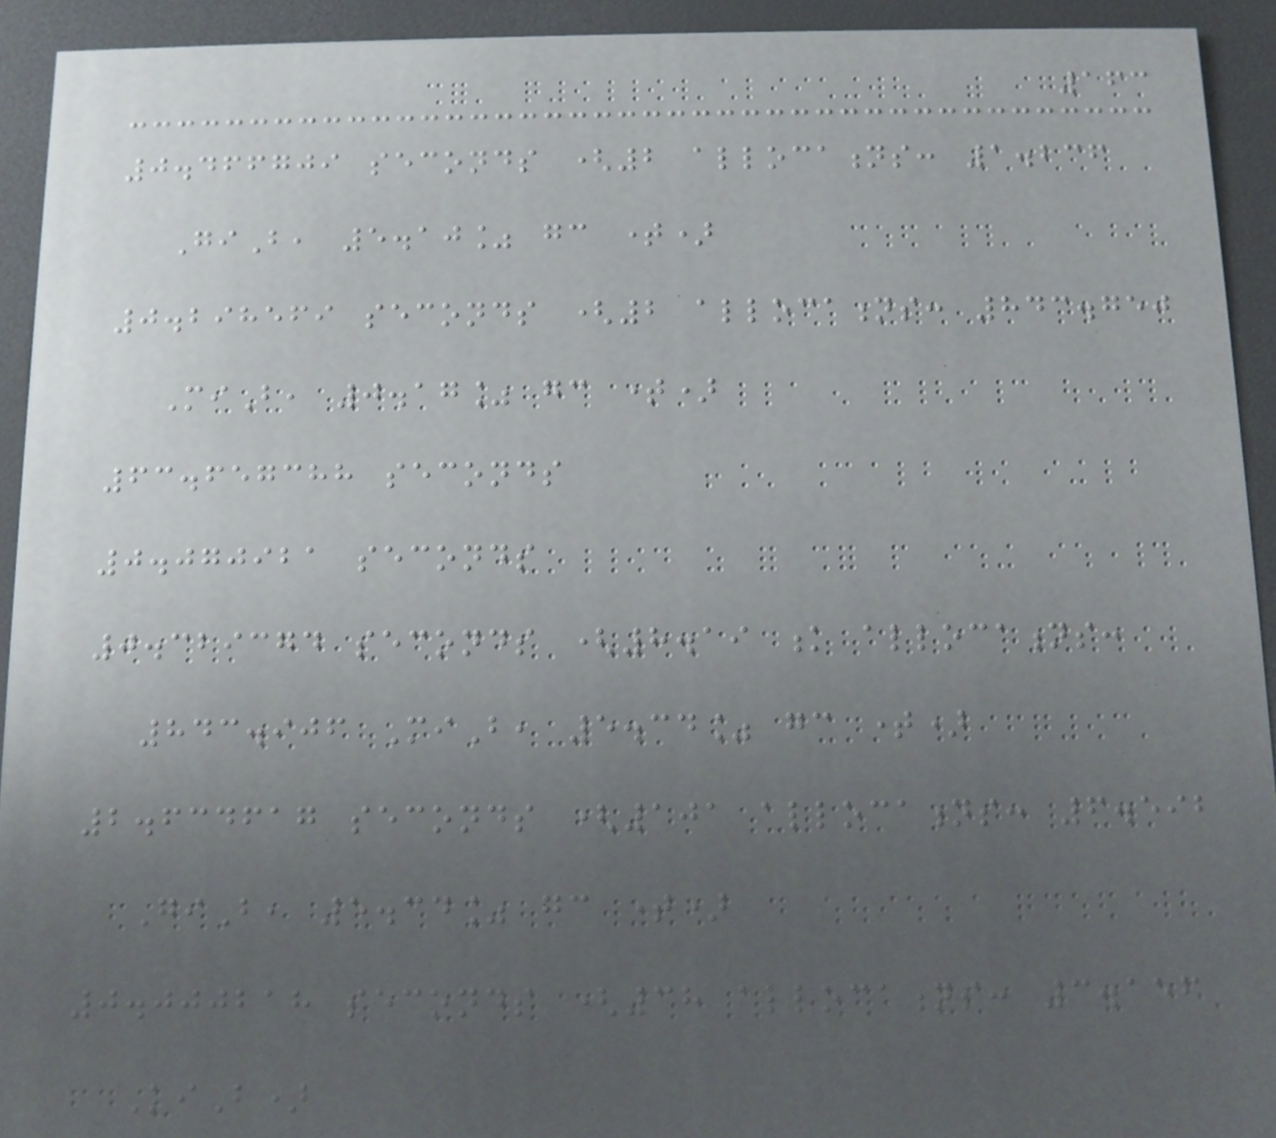163
0.466709 seconds (2 allocations: 1.236
GiB, 5.10% gc time)
0.298569 seconds (2 allocations: 843.750
MiB, 0.17% gc time)
63.657388 seconds
0.070921 seconds
0.329374 seconds (8.19 k allocations:
843.906 MiB, 5.34% gc time)
2.634617 seconds (101 allocations: 6.592
GiB, 5.34% gc time)
0.000218 seconds (38 allocations: 3.156
KiB)
